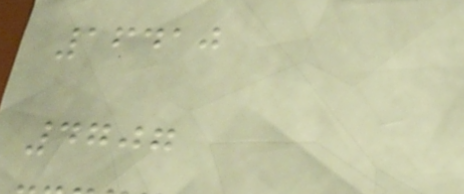16410
4707
